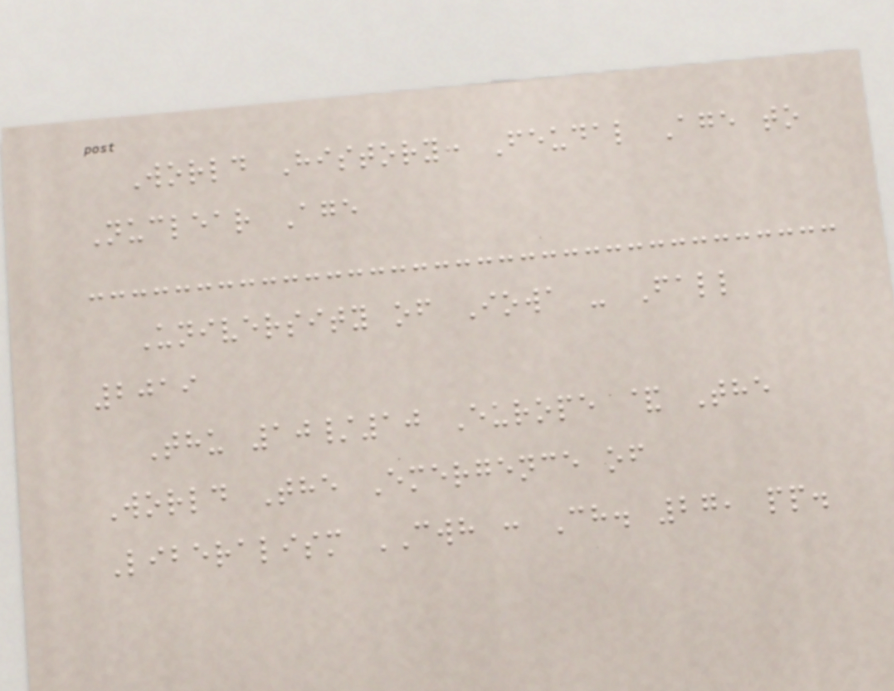World History: Feudal Age to
Nuclear Age
University of Iowa - Fall
2019
Thu 10/10 Europe & The
World The Emergence of
Liberalism CWH : Ch. 27, pp.
